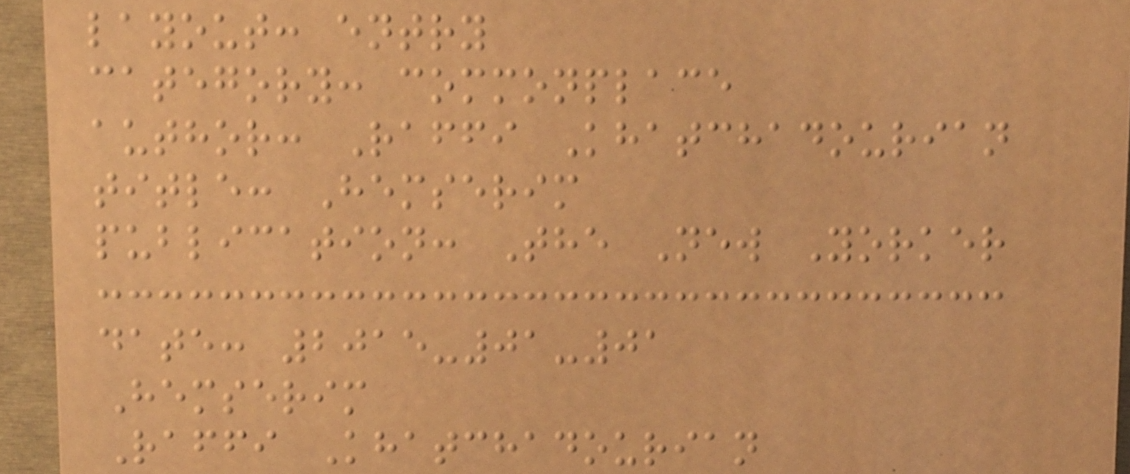layout: entry
category: commonplace
author: Raffi Khatchadourian
title: Hemserim
publication: The New Yorker
date: 2015-01-01
Hemserim
Raffi Khatchadourian
